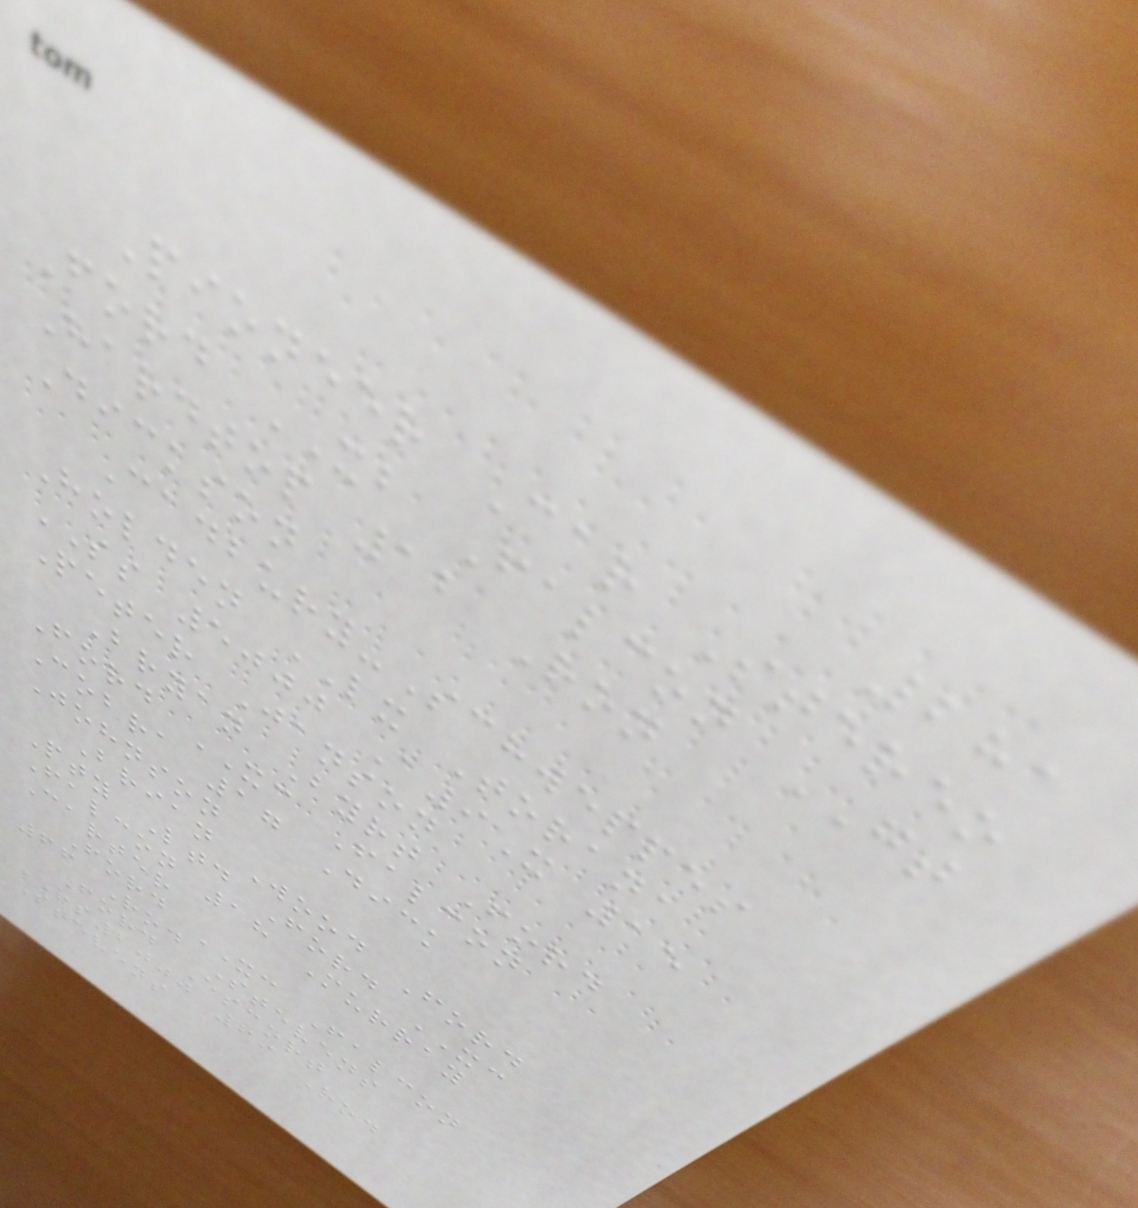281
Pioneer Car Stereo
Ford XB Falcon GT
Hardtop 12 Ron
Dickson
Cadbury-Schweppes
Holden LX Torana
SS 5000 A9X 15
Peter Janson
Bryan Byrt Ford
Ford XC Falcon
Cobra 17 Dick
Johnson
Brian Wood Ford
Pty Ltd Ford XC
Falcon 18 Murray
Carter
Ford XC Falcon
66 Rod Stevens
Ford Escort
RS2000 69 Rod
Stevens
